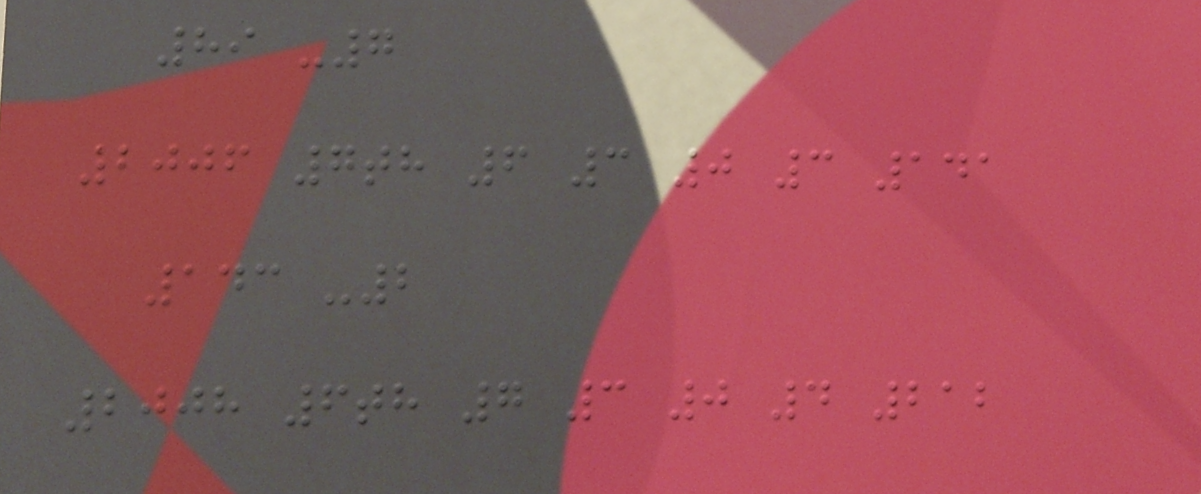89 -7
2006 7th 6 3 0 3 141
143 -2
2008 6th 7 3 0 4 212
